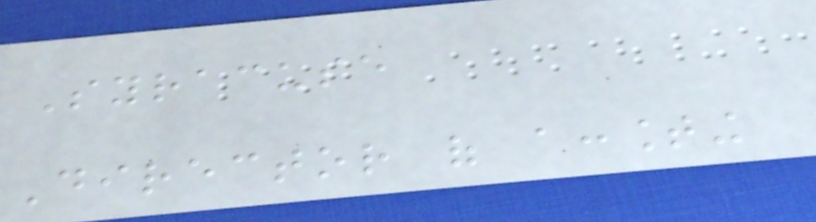Syracuse
Director of accounting
